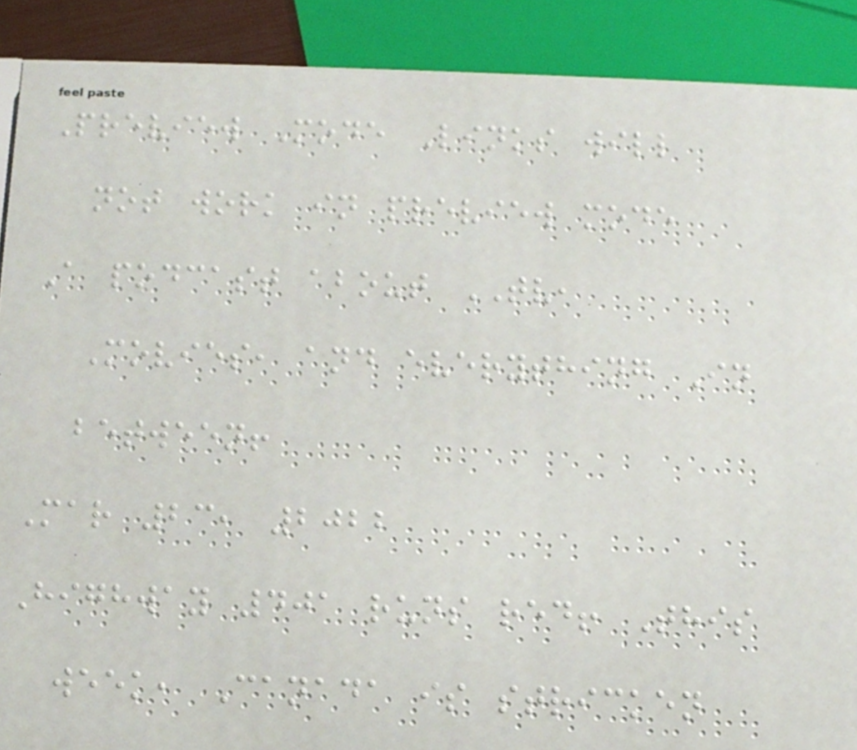Preview Mode Links will
not work in preview mode
A podcast about TV,
Movies, and everything In
between!
Mar 23, 2022
Highway 401 runs red! This
week, Canada is stricken
